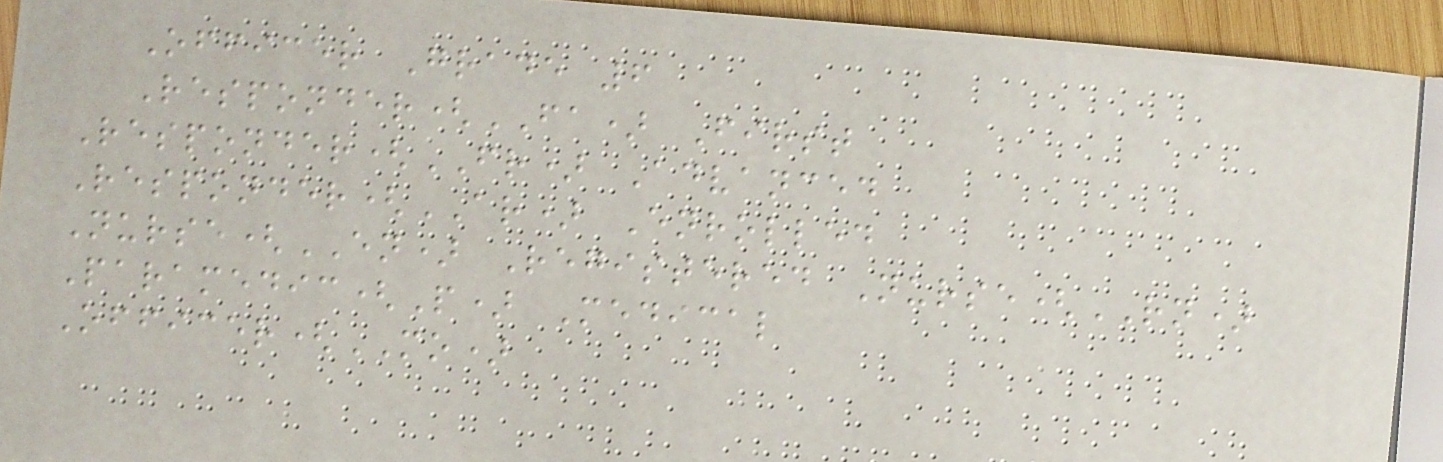Officer Grade 6
Responder(FA) First
Responder(FR) Advanced
Responder(AR) Enrolled
Nurse(EN) Registered Nurse(RN)
Paramedic(P) Medical
Officer(MO)
